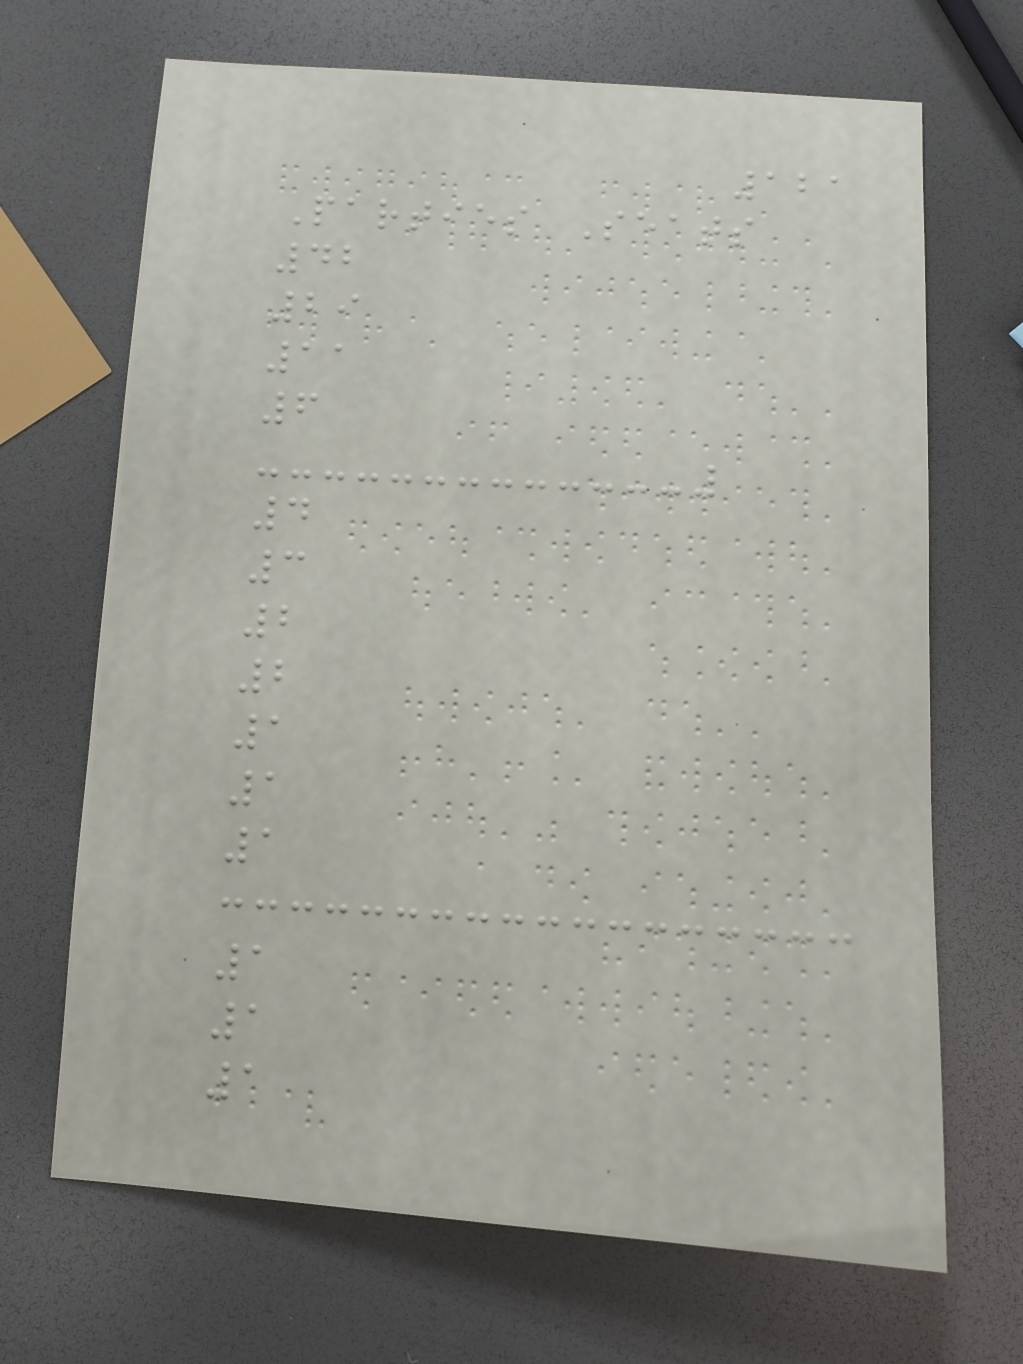121
Parties Seats
42
29
11
6
4
3
2
2
1
1
1
1
1
1
